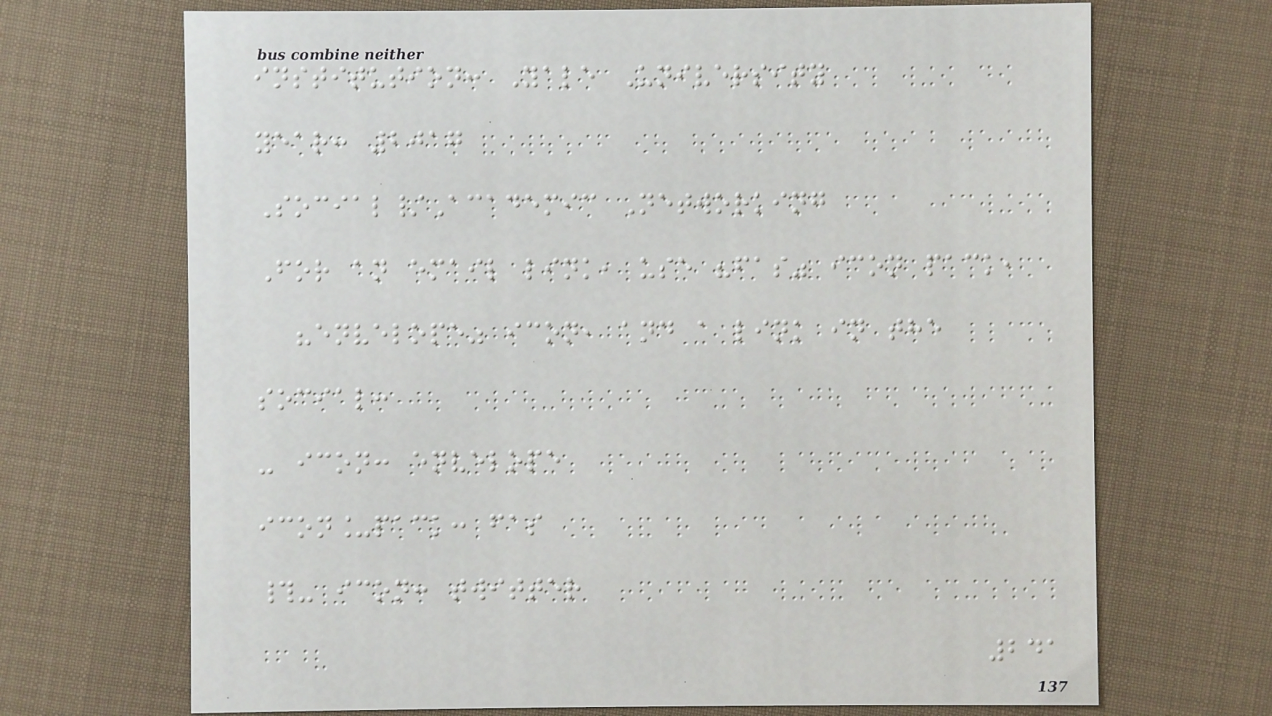institution: Yale University
year: 2017
Social/Academic Networking
For an email link, use "fas" icon pack,
"envelope" icon, and a link in the
social:
- icon: envelope
icon_pack: fas
#- icon: twitter
241
